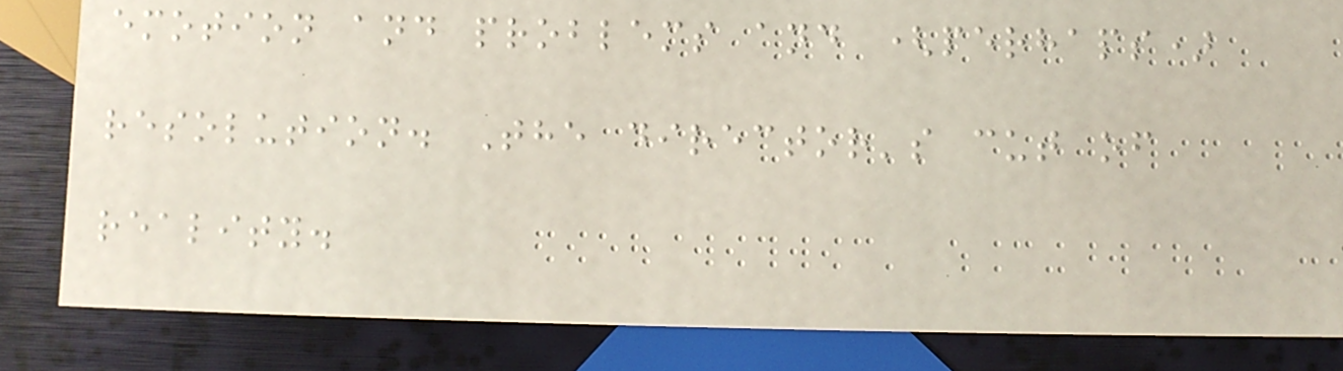emotion and problems and (perhaps)
resolution. The director's cut of
reality.
